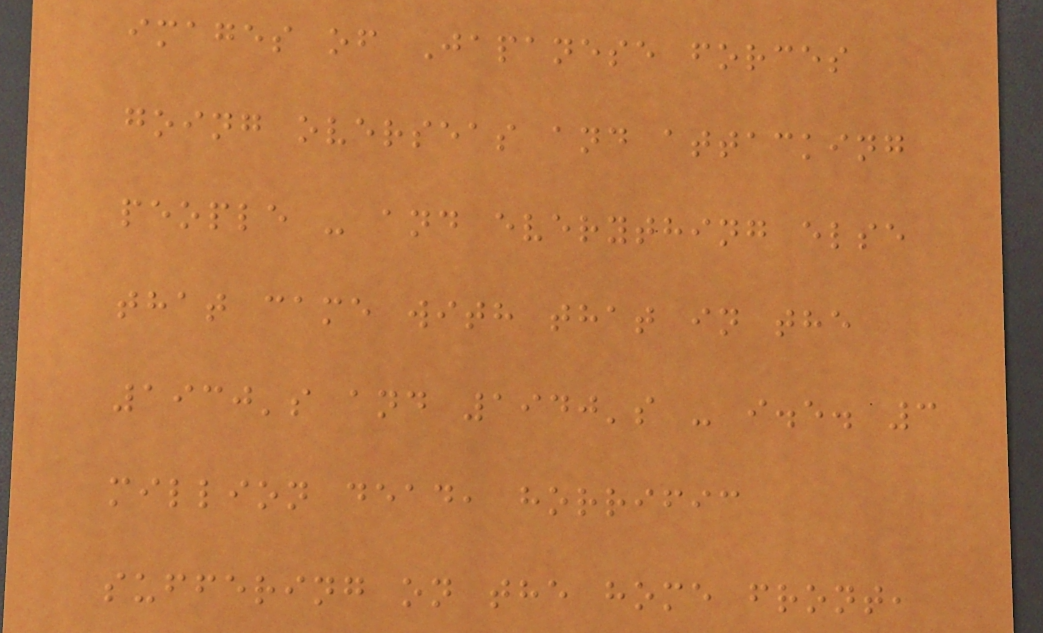images of Japanese forces
going overseas and attacking
people - and everything else
that came with that in the
1930's and 1940's - i.e. 3
million dead, horrific
suffering on the home front,
